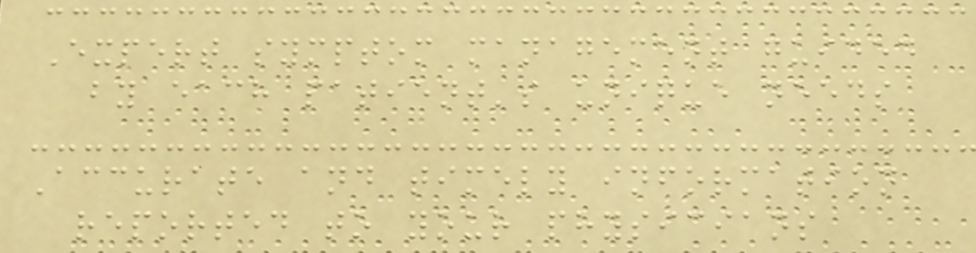Expert symptom management guided
by each patient's unique needs
Accurate and timely information
reported to your physicians
